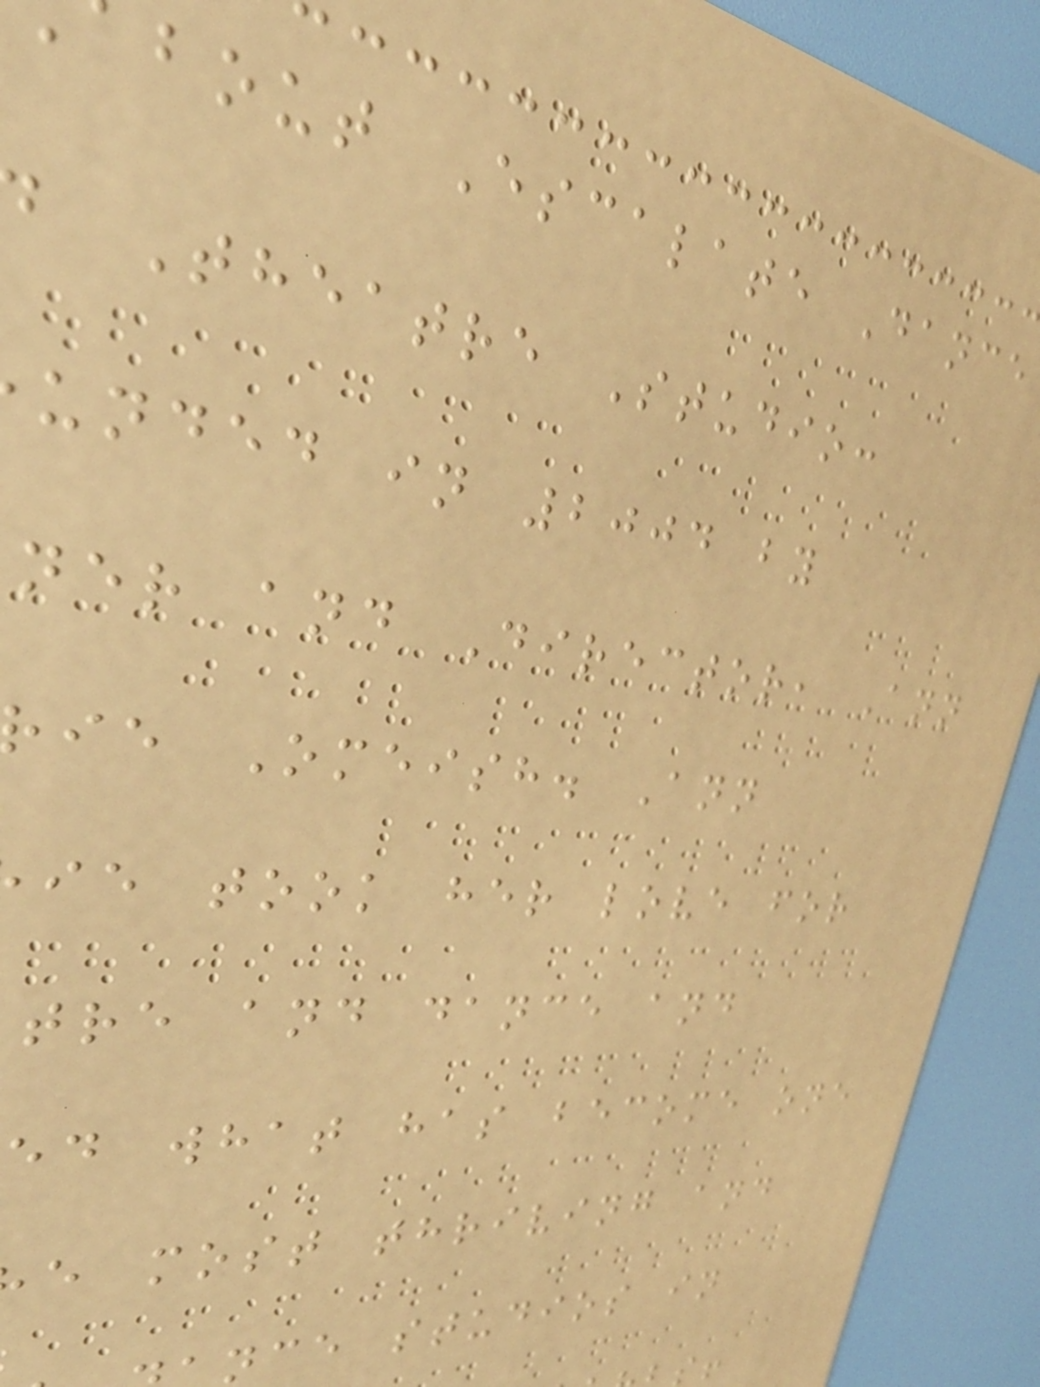bout Escalate Dance
Theatre Studio:
unded in 2004 by
ner and Director, Ann
ie Omeish. Ann
ie took her love for
tre and dance and
ed what has become one
e most thriving and
nce studios in
